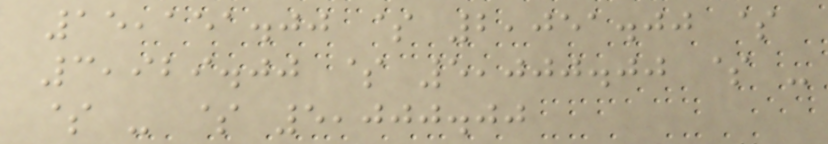15,151.00 $ 2,051.00 $
3,929.00 $ 5,000.00 $ -
$ - $ 5,000.00
